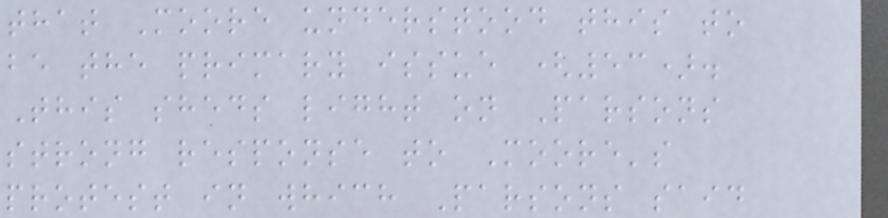that Moore understood this to
be the primary issue (53).
This sheds light on Parsons
strong response to Moore's
protest in which Parsons said
